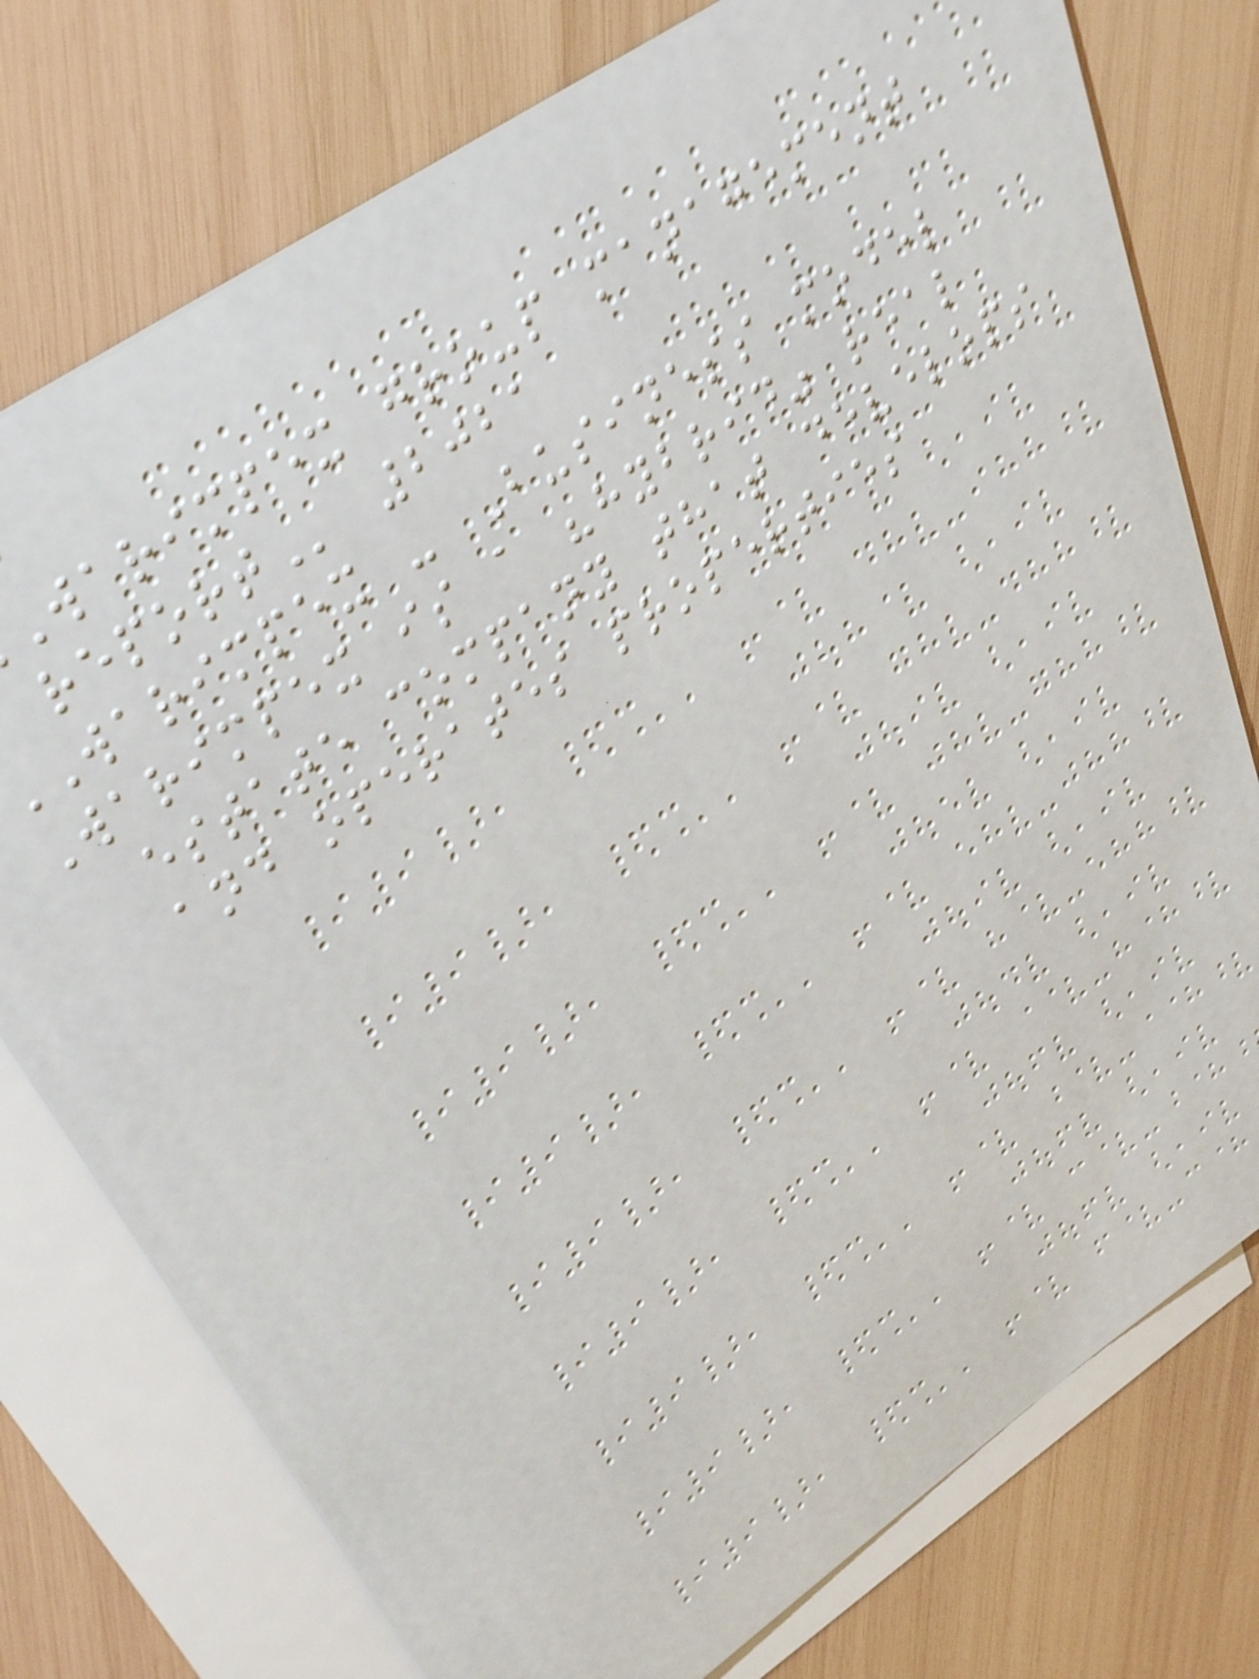warimpex group management
2021
warimpex - Business model
Warimpex is a "hybrid" real
estate company that develops
and operates properties
